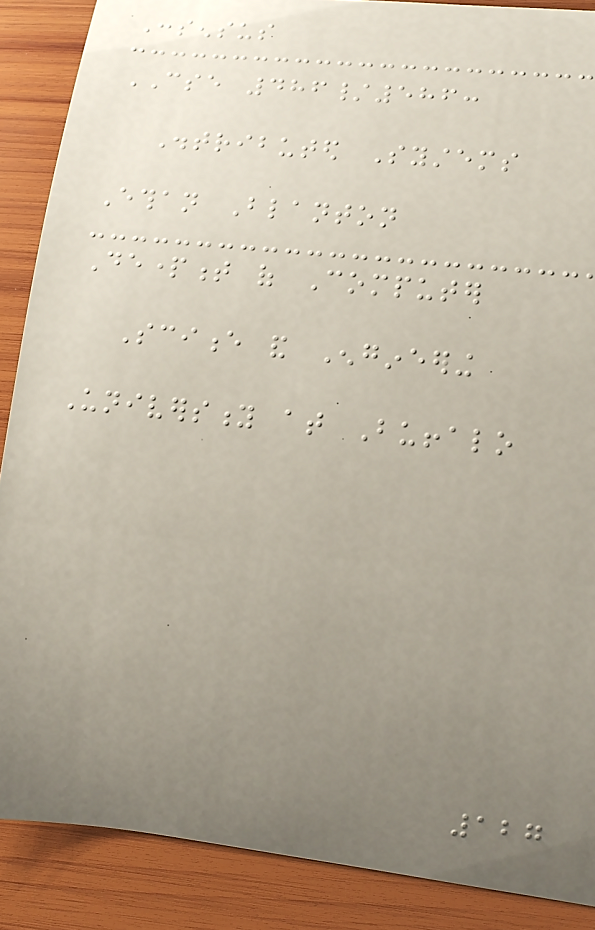Consensus
CSE 486/586:
Distributed Systems
Ethan Blanton
Department of Computer
Science and Engineering
University at Buffalo
127
